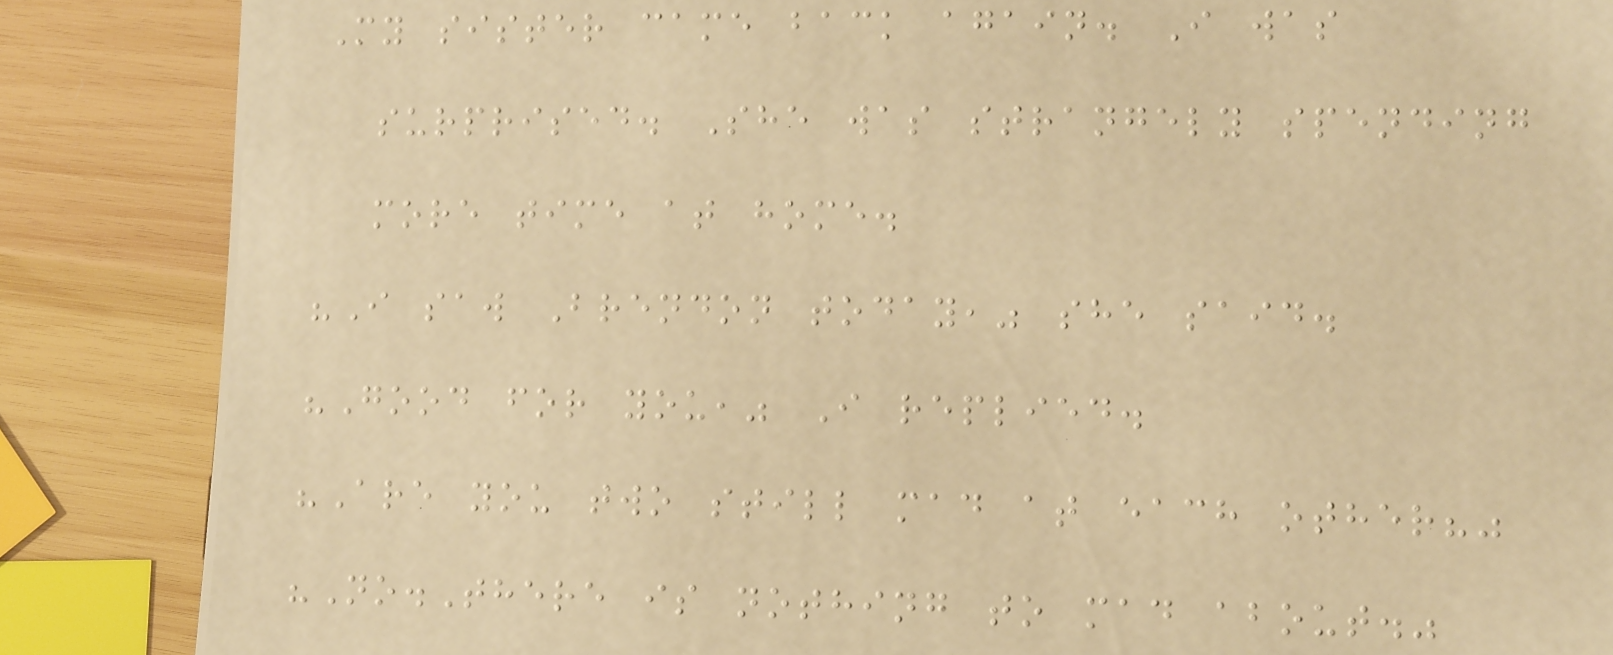My sister came back again. I was
surprised. She was strangely spending
more time at home.
"I saw Brendon today," she said.
"Good for you," I replied.
"Are you two still mad at each other?"
"No.There is nothing to mad about."
